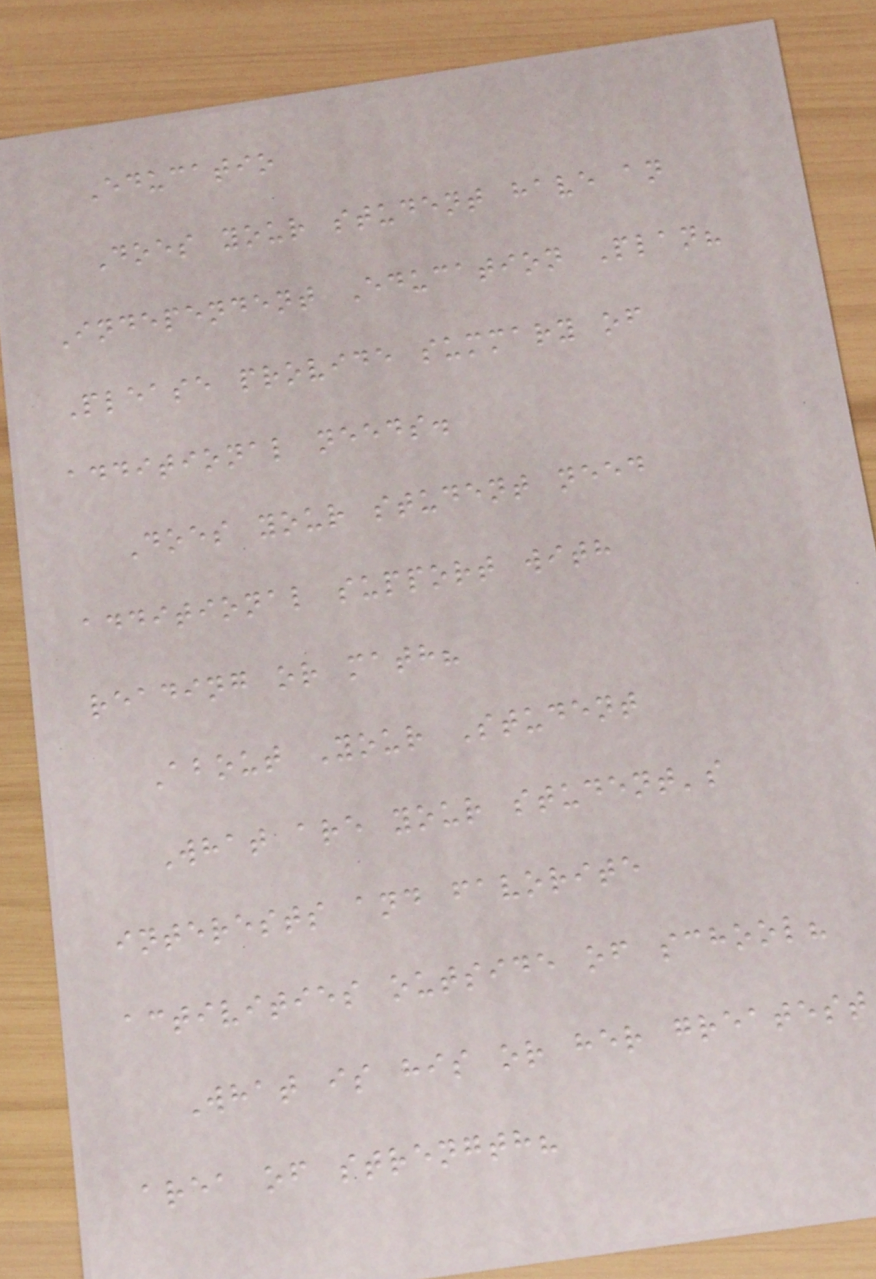Educatio
Does your student have an
Independent Education Plan?
Please provide summary of
additional needs.
Does your student need
additional support with
reading or math?
About Your Student
What are your student's
interests and favorite
activities outside of school?
What is his or her greatest
area of strength?
